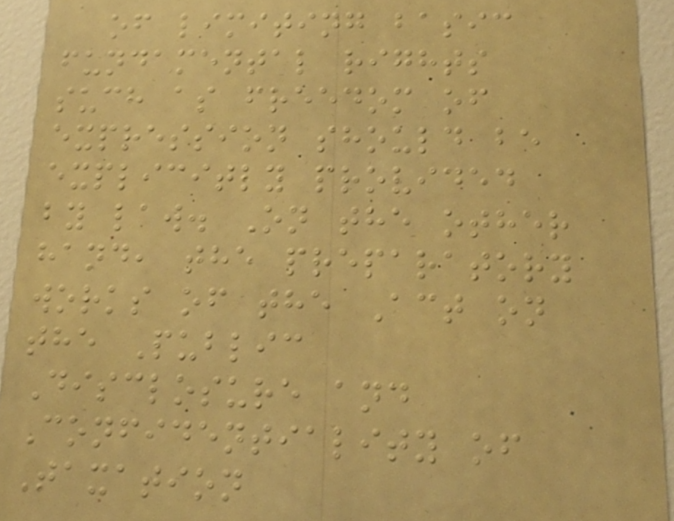of limiting basic
fundamental rights
such as freedom of
expression should be
explicitly provided
by law. On the other
hand, the preparatory
works of the Act on
the Public
Disclosure and
Confidentiality of
Taxation
